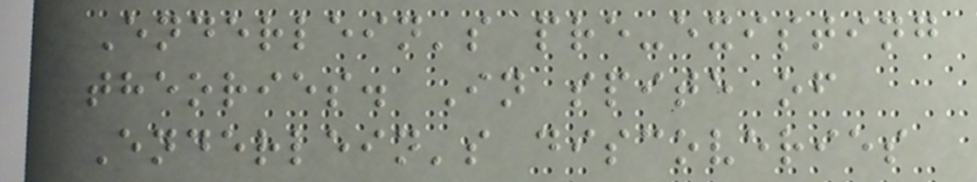Enderlein's pre-existing
theories. In spite of
Enderlein's discoveries
